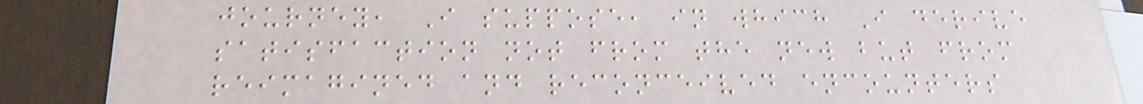journey, I suppose, in which I derive
satisfaction not from the new but from
reimagined and reconceived encounters
